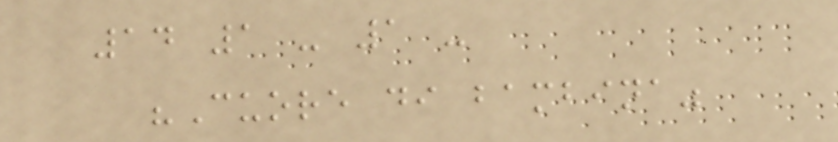14 1 - 1 -
"Cuore di bambina"
